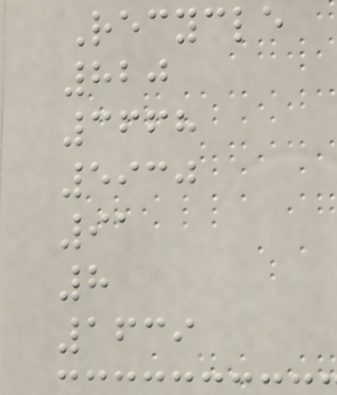Recycle
820
3668
5930
91
8
1639
